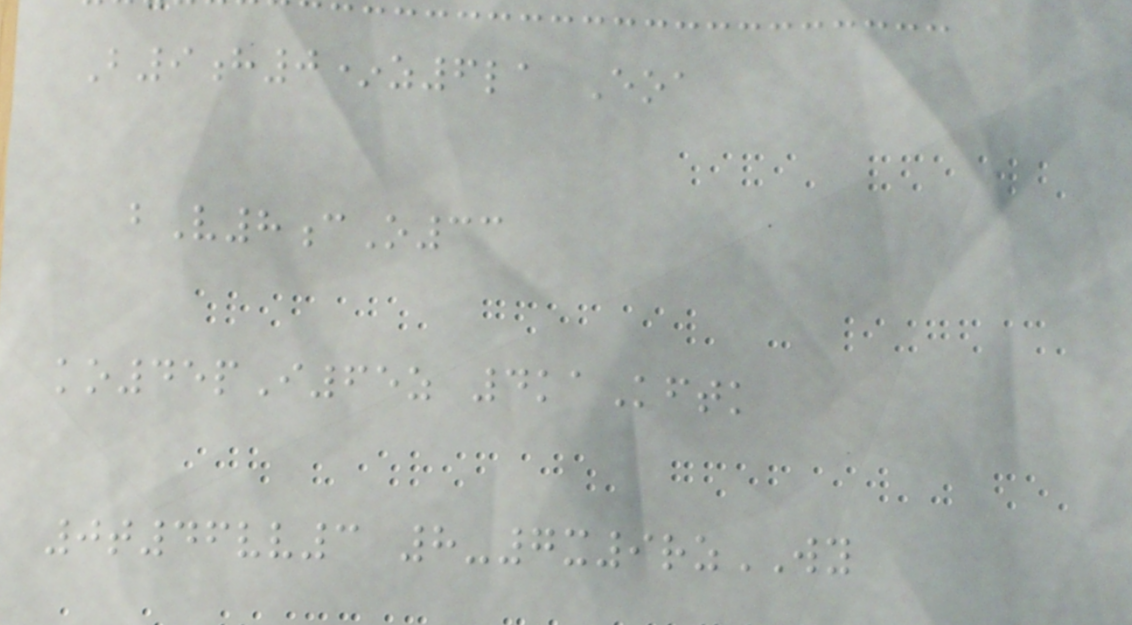B9h0*z6la Eoa
bV8cO33
ko45pI65z 4kaKftk
0t46vv3 8-7x9rzWY
